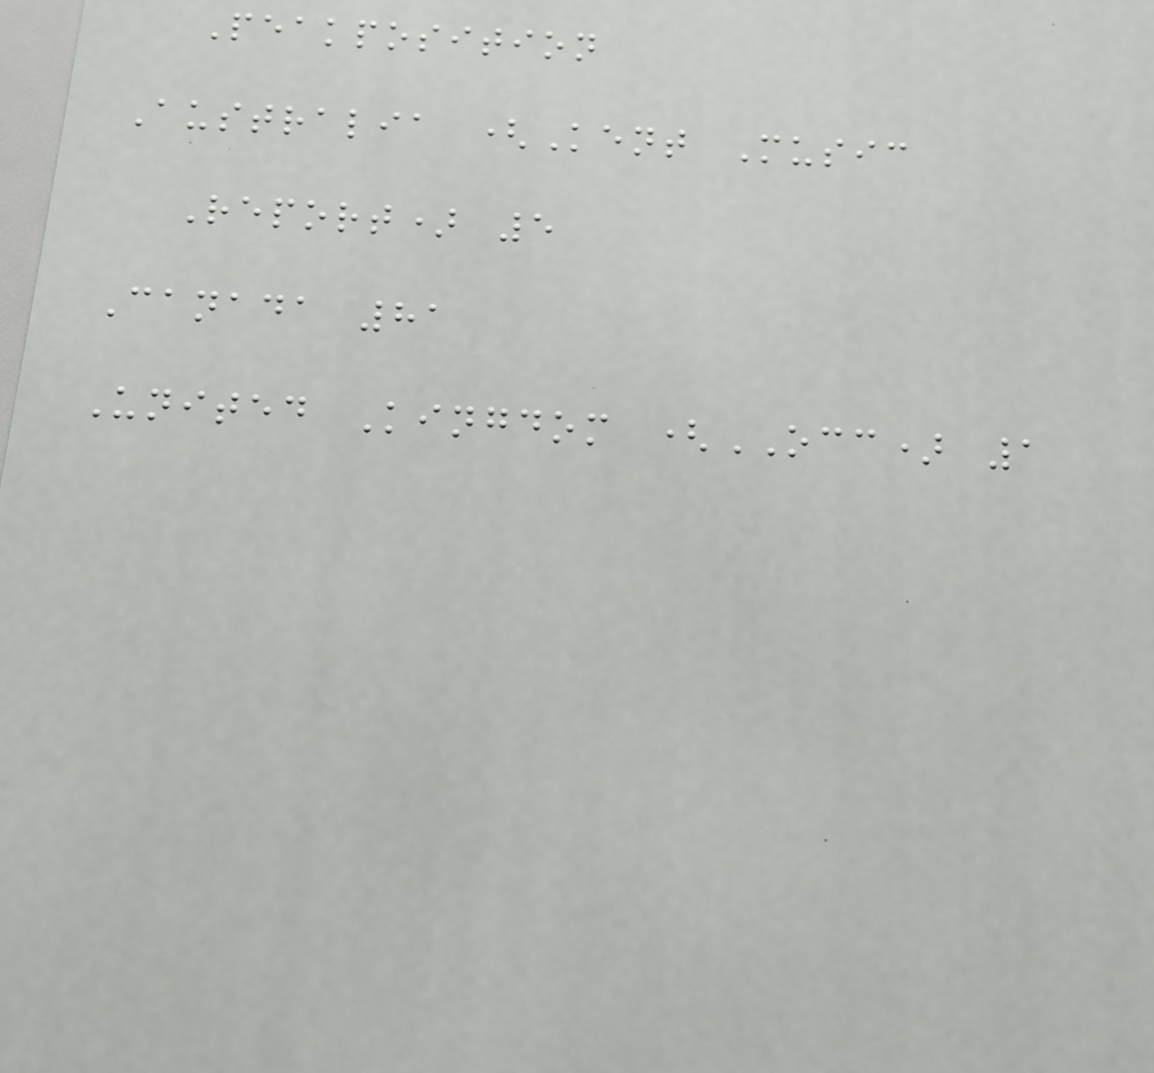Peakposition
Australia (Kent Music
Report) 5
Canada 81
United Kingdom (OCC) 1
